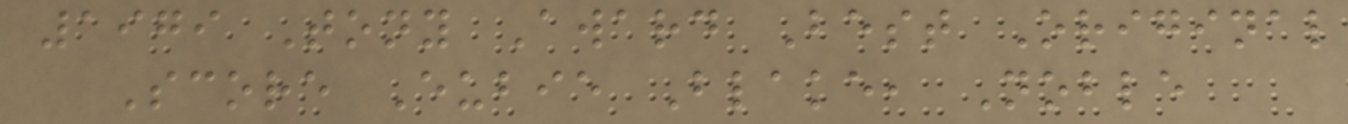1979 Tony Award Best Original
Score Eubie Blake, Noble
